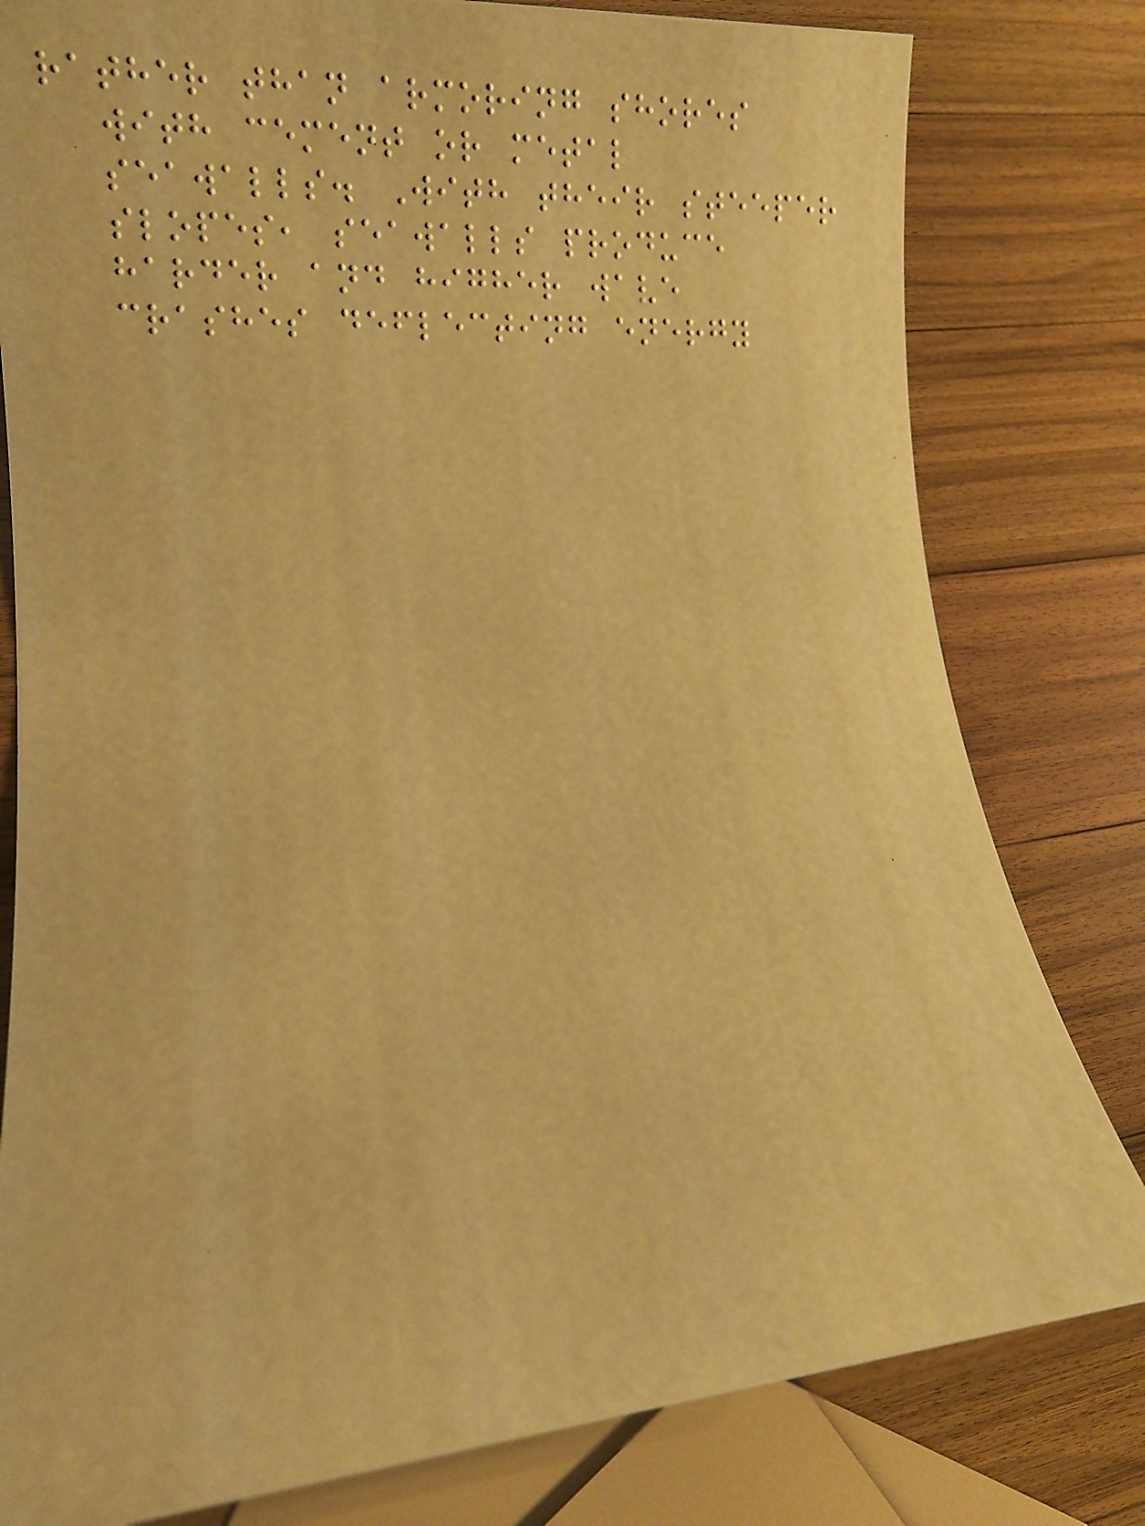rather than armoring shores
with cement or metal
seawalls. With their steeper
slopes, seawalls produce
harder and higher wave
crashes deflecting energy
